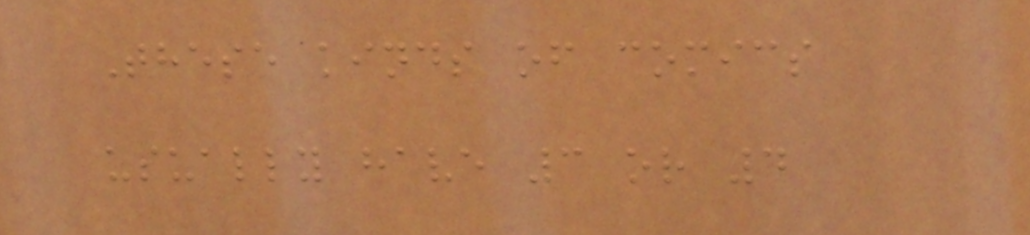These kinds of comics
usually have 3 or 4
